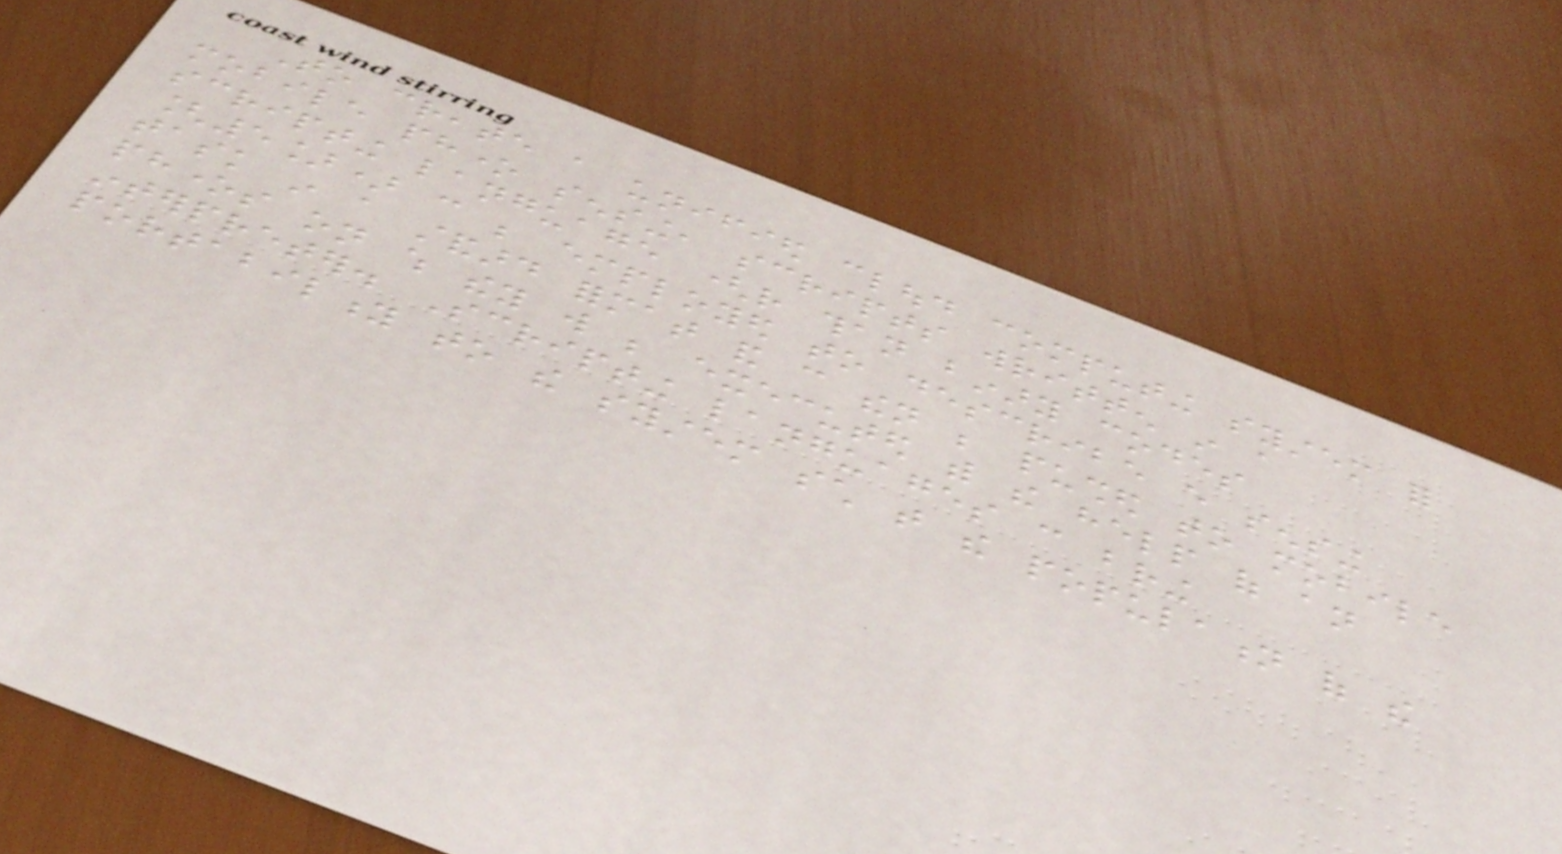To create a unified cloud computing system for
mobile phone sensing, scripts written in a
scripting language (rather than binary codes
[5]) can be employed to describe every sensing
task in a standard format and can then be pushed to mobile
phones on which they will be executed with the help of an
interpreter. Scripting languages can bring
portability to the system such that the population of the
